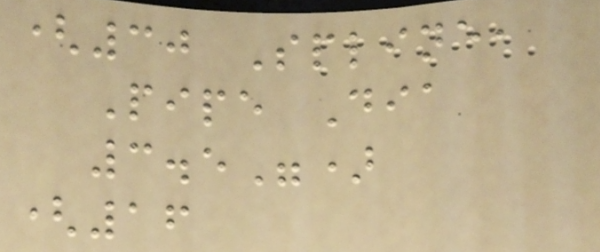(30 Spline,
Pipe Dia
3.5")
(16
